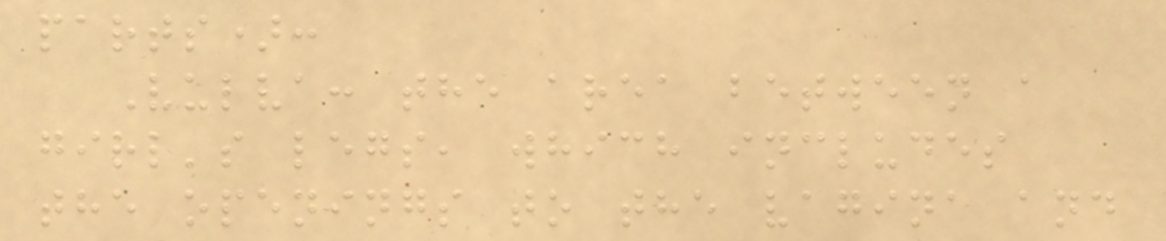parts):
Vulva: the area between a
girl's legs, which includes
the openings to the vagina and
